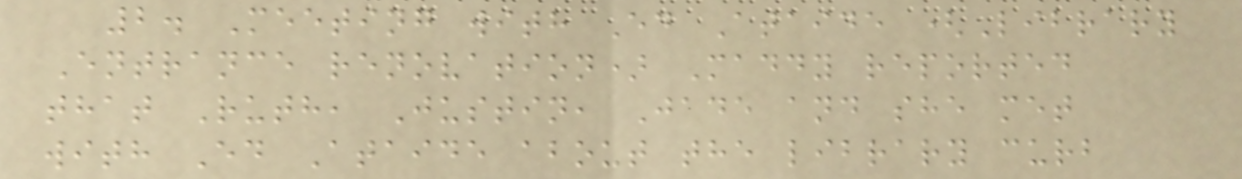2. Meeting with Ed Ataide (Library
Entrance renovation) Maddy reported
that Ruth, Justin, Jade and she met
with Ed Ataide about the library curb
